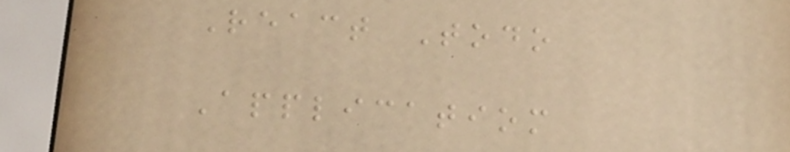React Todo
Applicatiom
